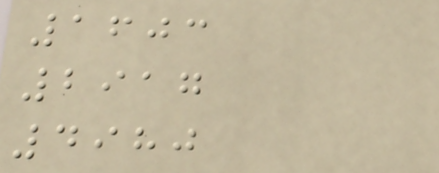1603
2917
4980
